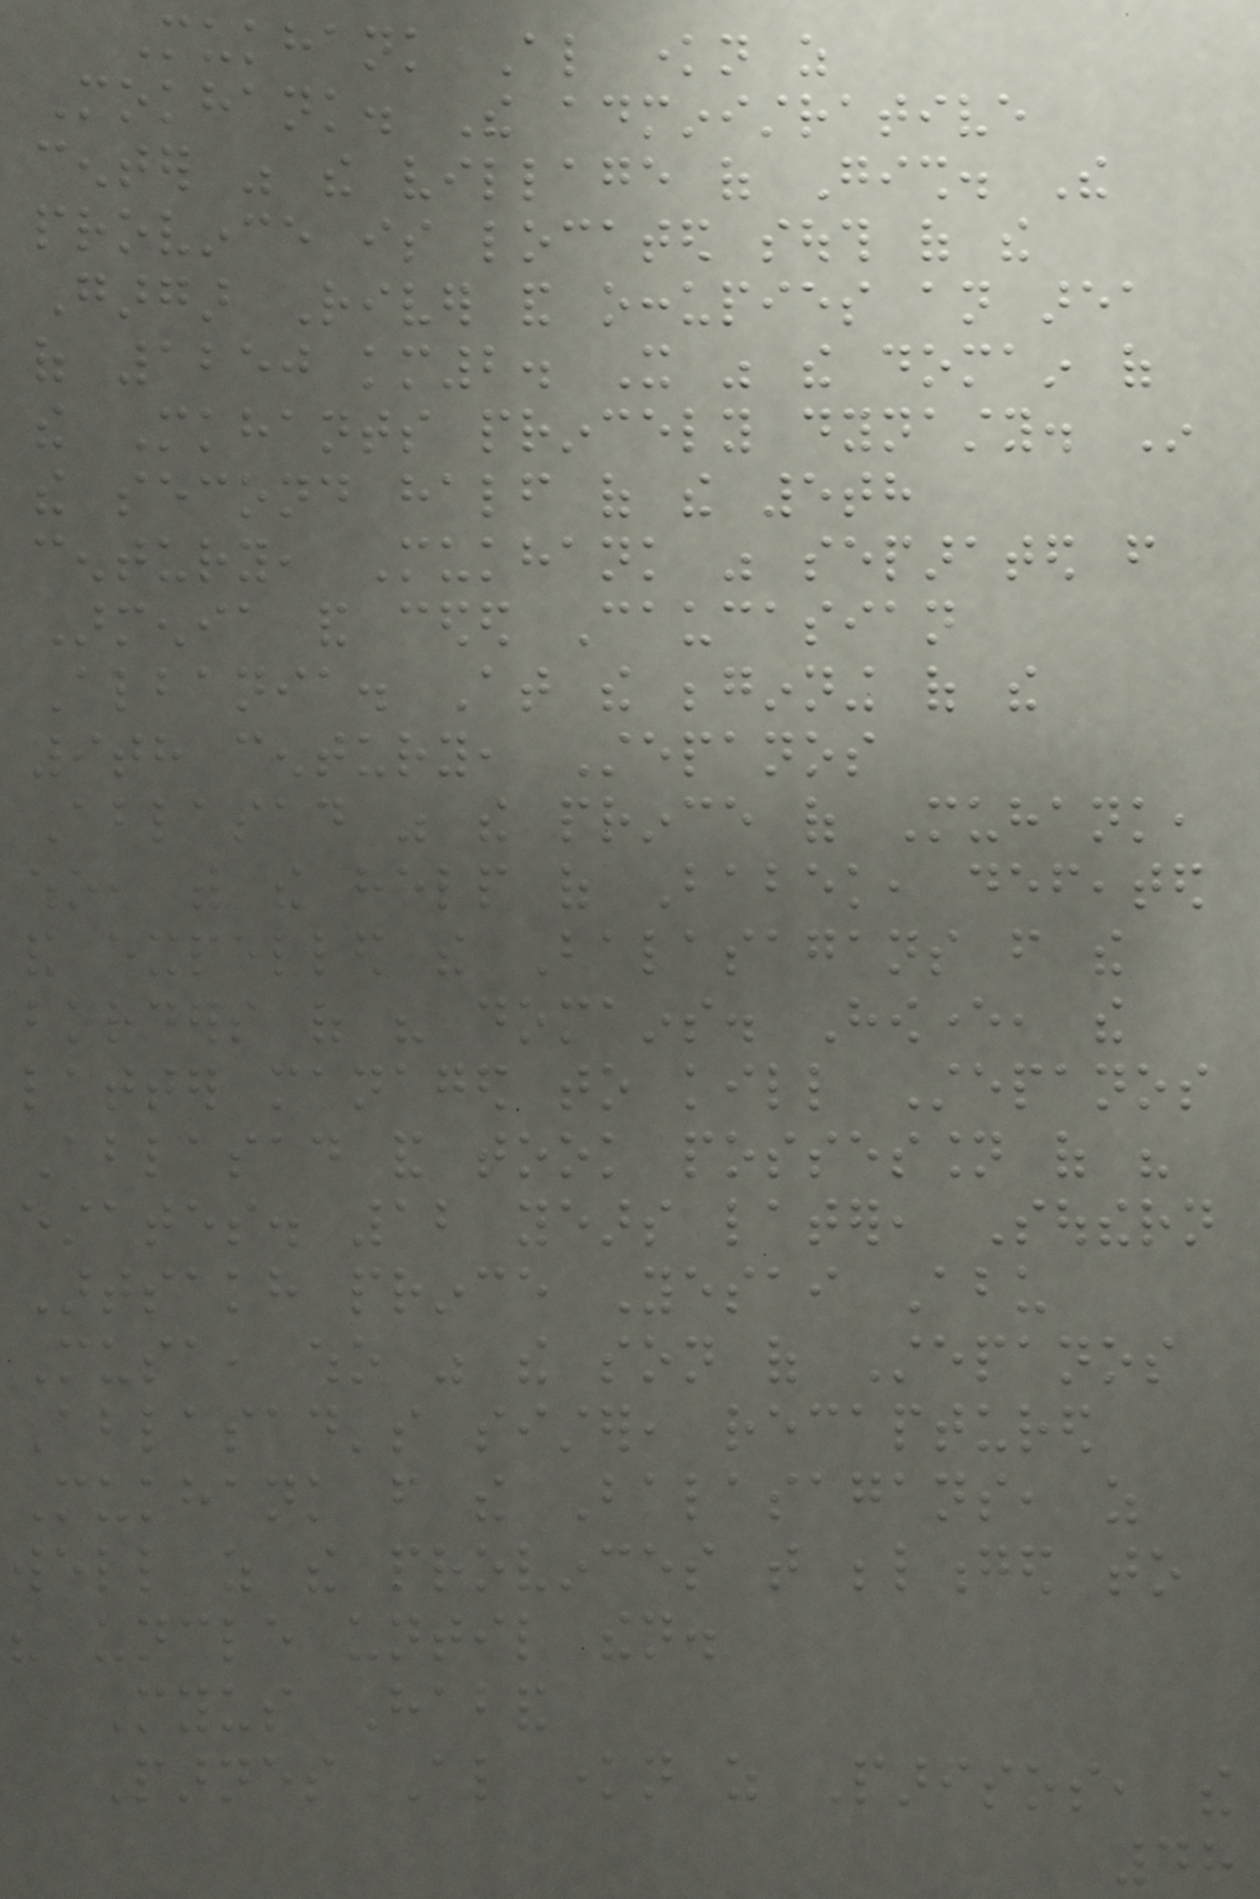Mukhank Also known as
Mokhank. The administrative
center was the village of Gish. The
province is located south of the
Gargar River and occupies an area
of 1250 km2. It was the domain of
the Mkhants princely dynasty. In
the second half of the 5th
century, Mukhank was separated from
Armenia and ceded Caucasian
Albania. At the beginning of the
9th century, Stepanos
Ablasad was the prince of Muhank,
who, with the help of Babek, defeated
and expelled the Balasagans from the
borders of his domains. However, the
latter managed to kill Stepanos
Ablasad and took possession of his
estates. 12 years later, Southern
Artsakh prince Yesai Abu
Musa, who was the son of Stepanos
Ablasad's sister, recaptured
Mukhank from the Balasagans, as
well as the provinces that belonged to
his uncle until then.
Myus Haband
Parnes Also known as Parisos, the
48
